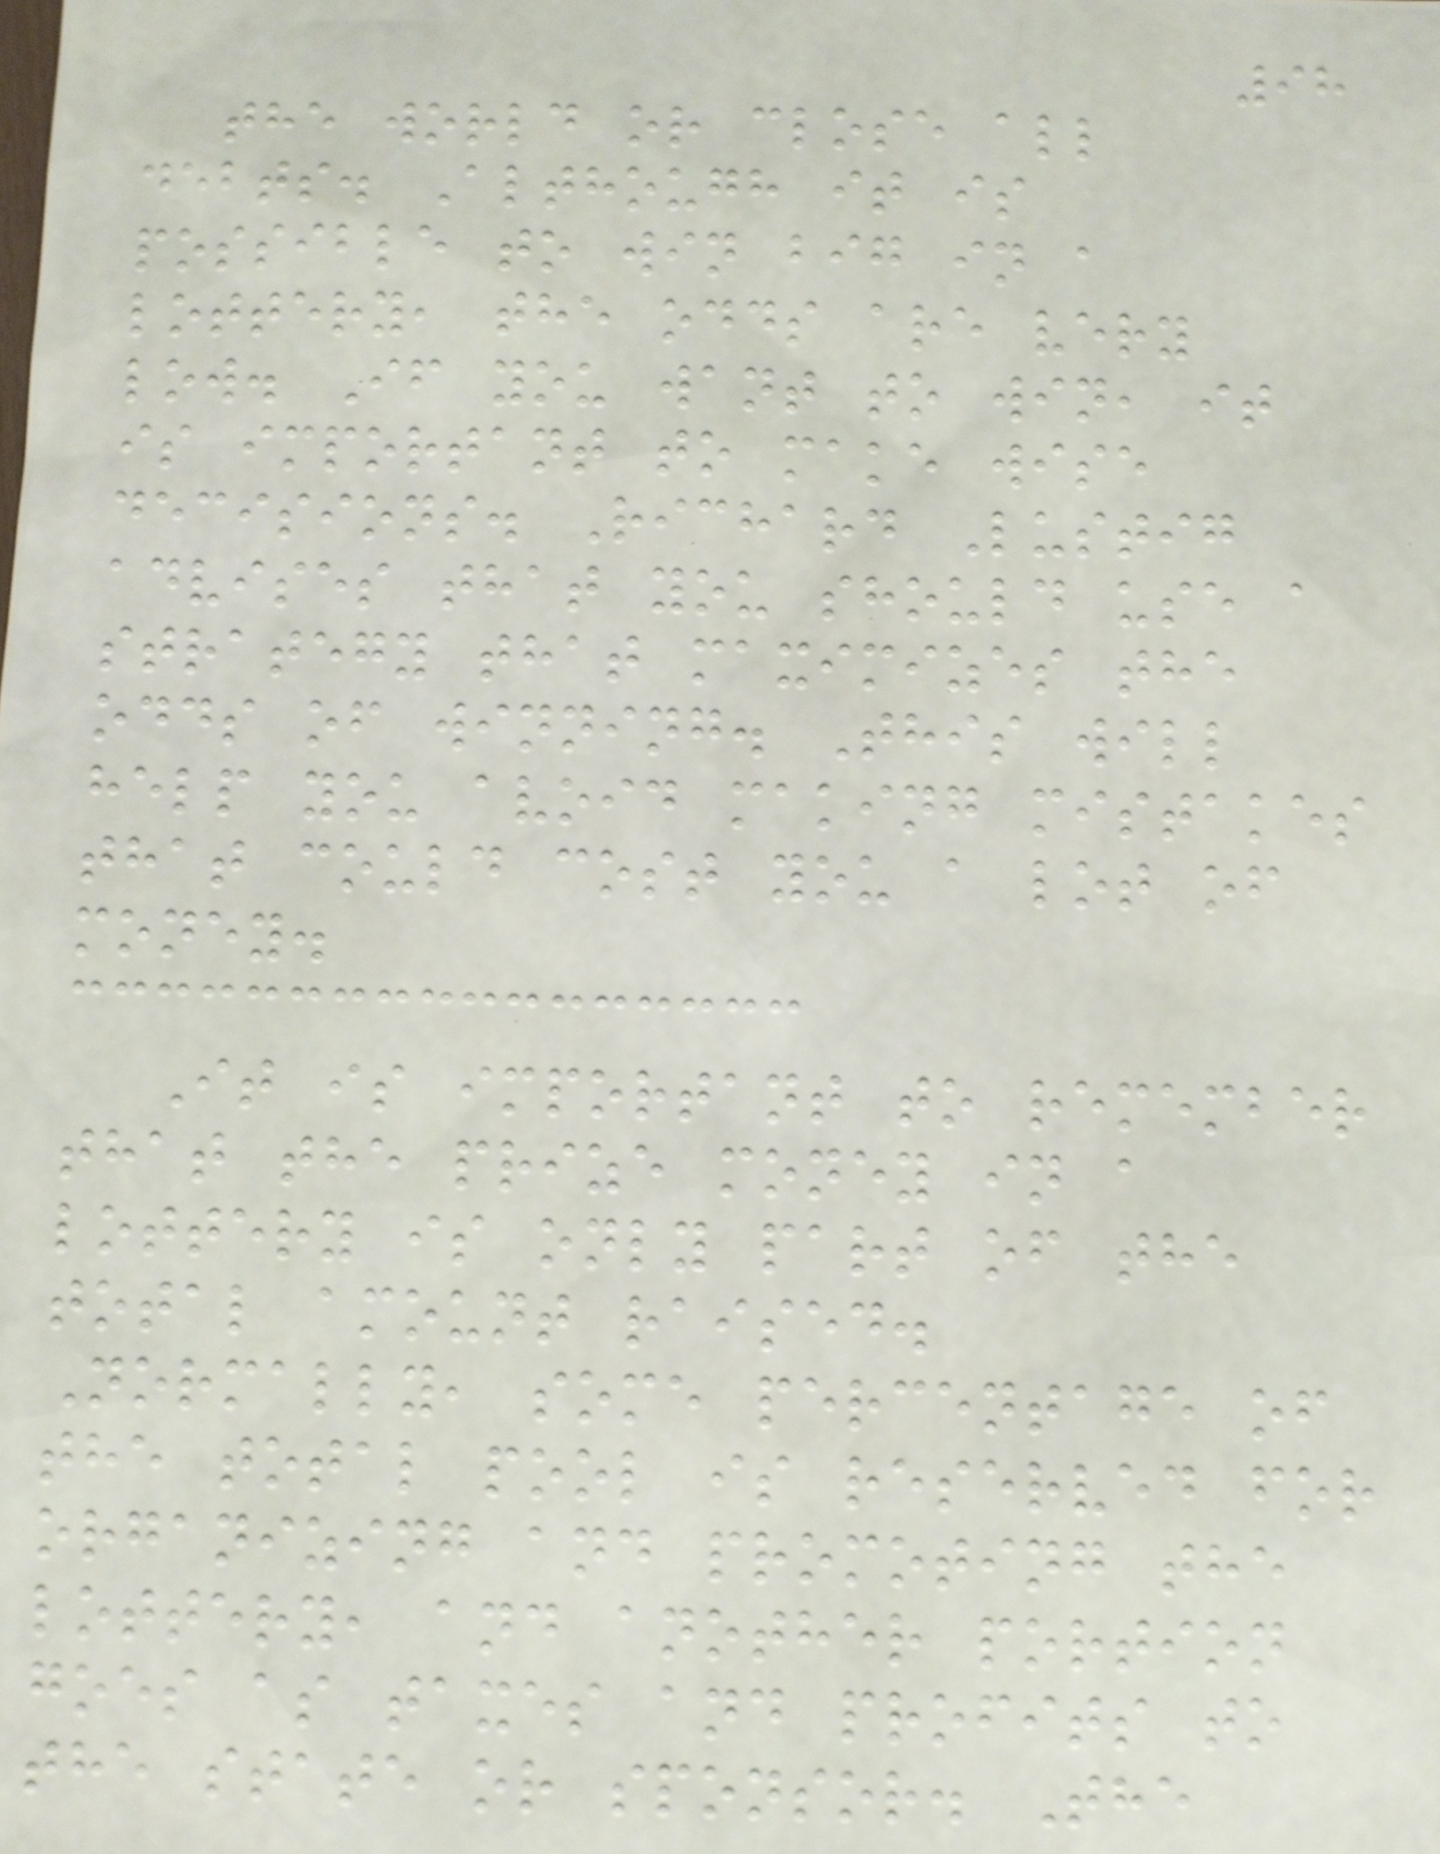98
the world or close all
debts. Although it is
possible to win big in a
lottery, the odds are very
low. If you want to win, it
is important to make wise
decisions. Richard Lustig
advises that you should use a
strategy that maximizes the
odds of winning. This will
help you avoid making mistakes
that could cost you a lot of
money.
It is important to remember
that the prize money in a
lottery is only part of the
total amount raised.
Normally, some percentage of
the total pool is reserved for
organizing and promoting the
lottery, and another portion
goes as taxes and profits to
the state or sponsor. The
